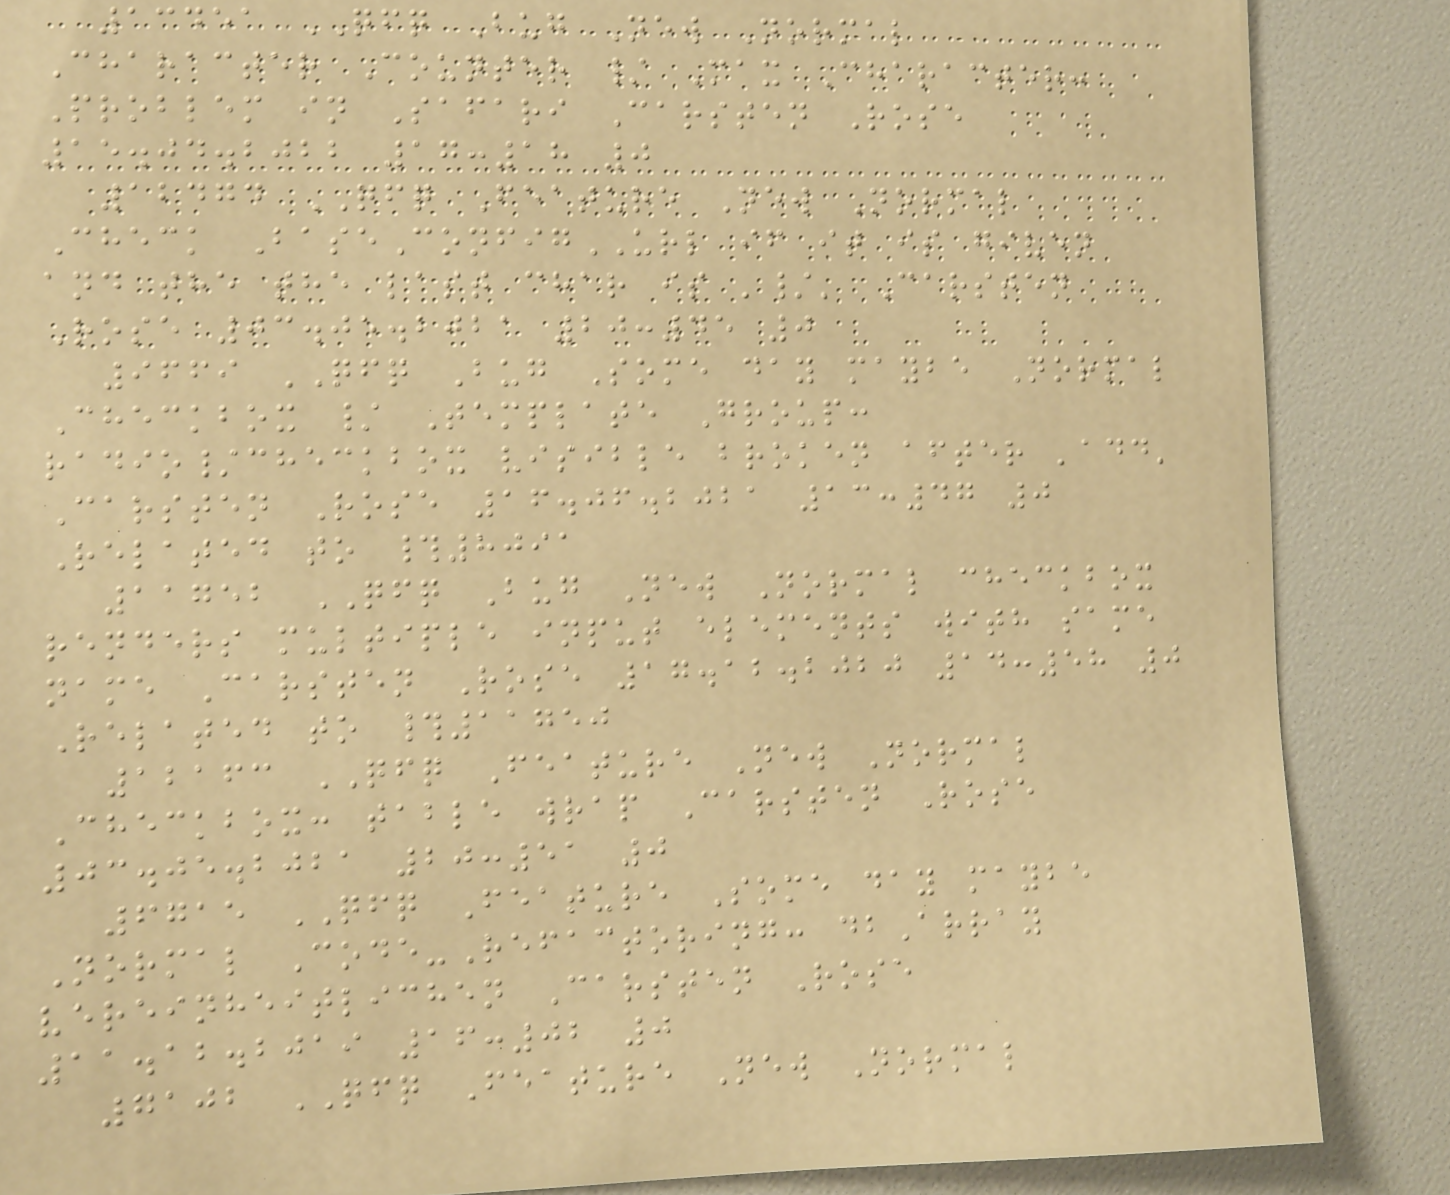13451 QFQ Bug New Normal
Character Counter / Max Character:
Problem in Safari Carsten Rose
15.04.2022 17:18 0
12474 QFQ Feature New Normal
Check BaseConfigURL if it is given
and the the last char is '/' Carsten
Rose 03.05.2021 20:45 0
9669 QFQ Bug Some day maybe Normal
Checkbox / Template Group:
radio/checkbox visible broken after 'add'
Carsten Rose 16.06.2021 13:47 0
Related to #8091
11752 QFQ Bug New Normal checkbox
renders multiple input elements with same
name Carsten Rose 17.12.2020 14:58 0
Related to #11750
12163 QFQ Feature New Normal
Checkbox: table wrap Carsten Rose
03.05.2021 20:51 0
6715 QFQ Feature Some day maybe
Normal Code-Refactoring: dbArray
vereinheitlichen Carsten Rose
11.12.2019 16:02 0
7102 QFQ Feature New Normal
